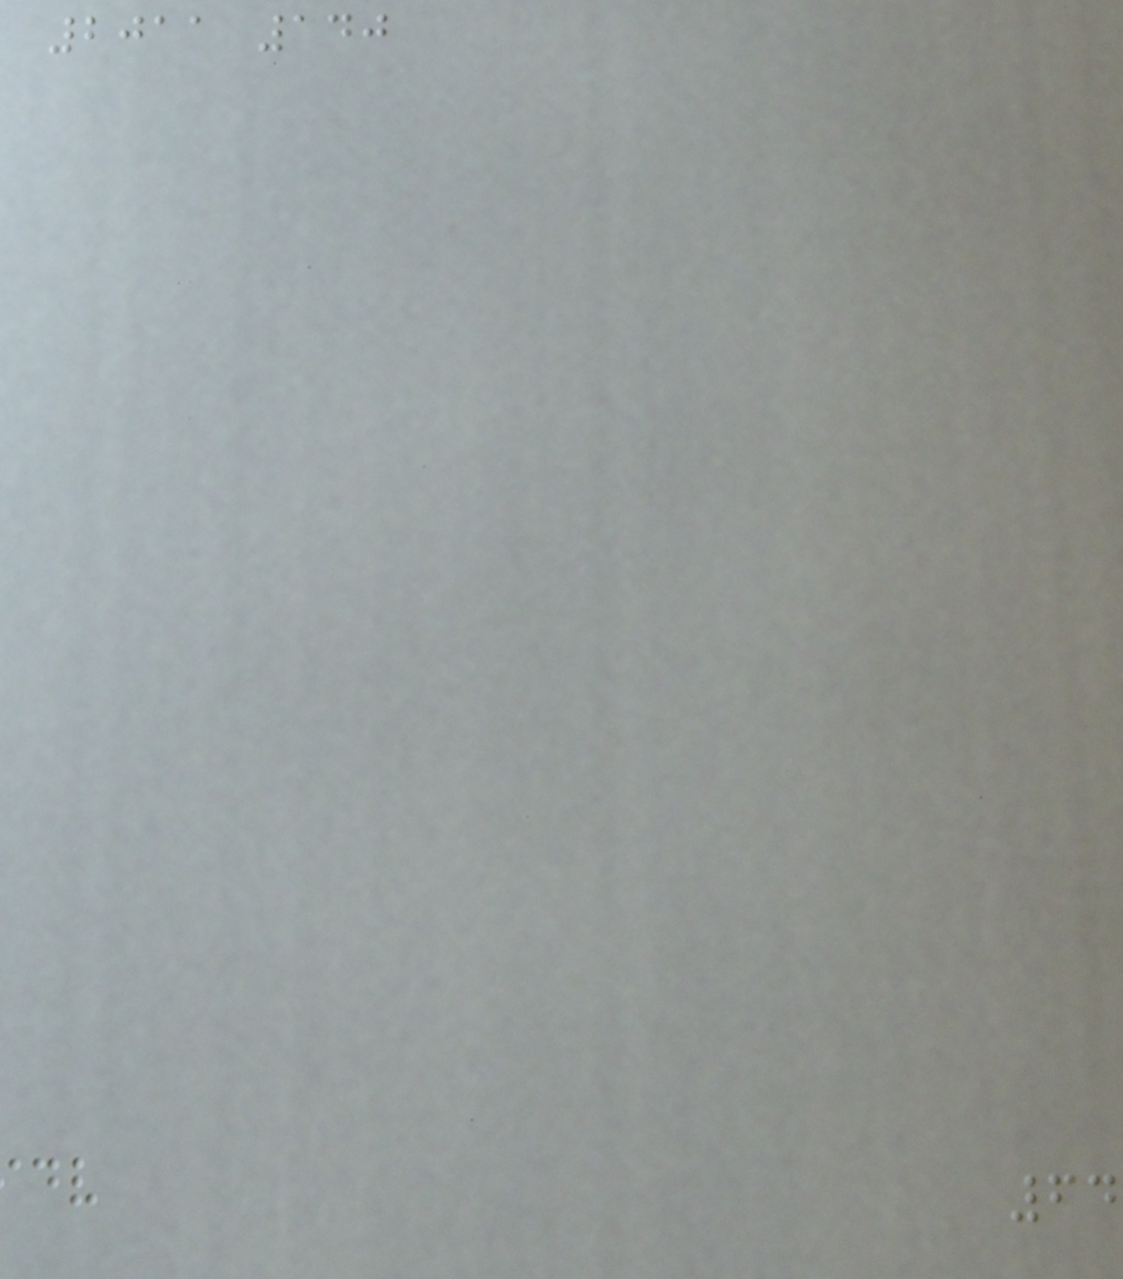2011 140
64
